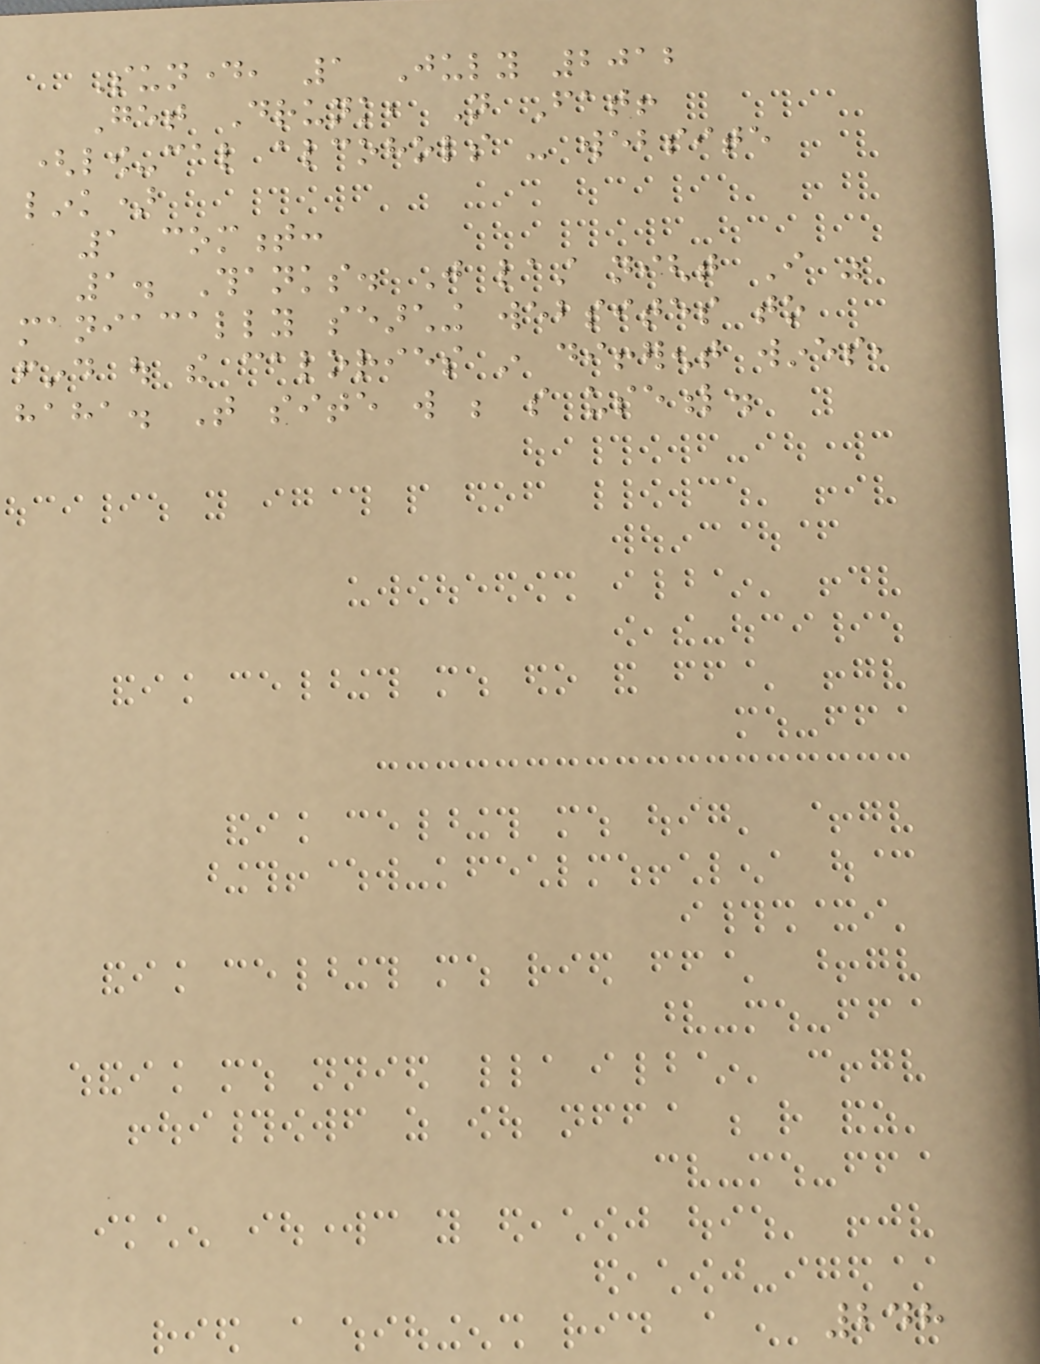Sunday, 1 July 2012
Get Drunk, Not Fat!
(low-cal alcohols - website
link)
1 comment:
1. Thanks. Just last night I was
maniacally searching websites to
find out the calories in different wines,
haha. That site will be so useful.
248
